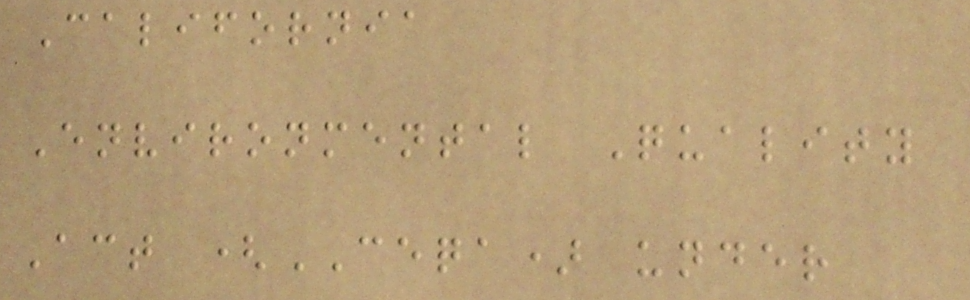California
Environmental Quality
Act (CEQA) under
